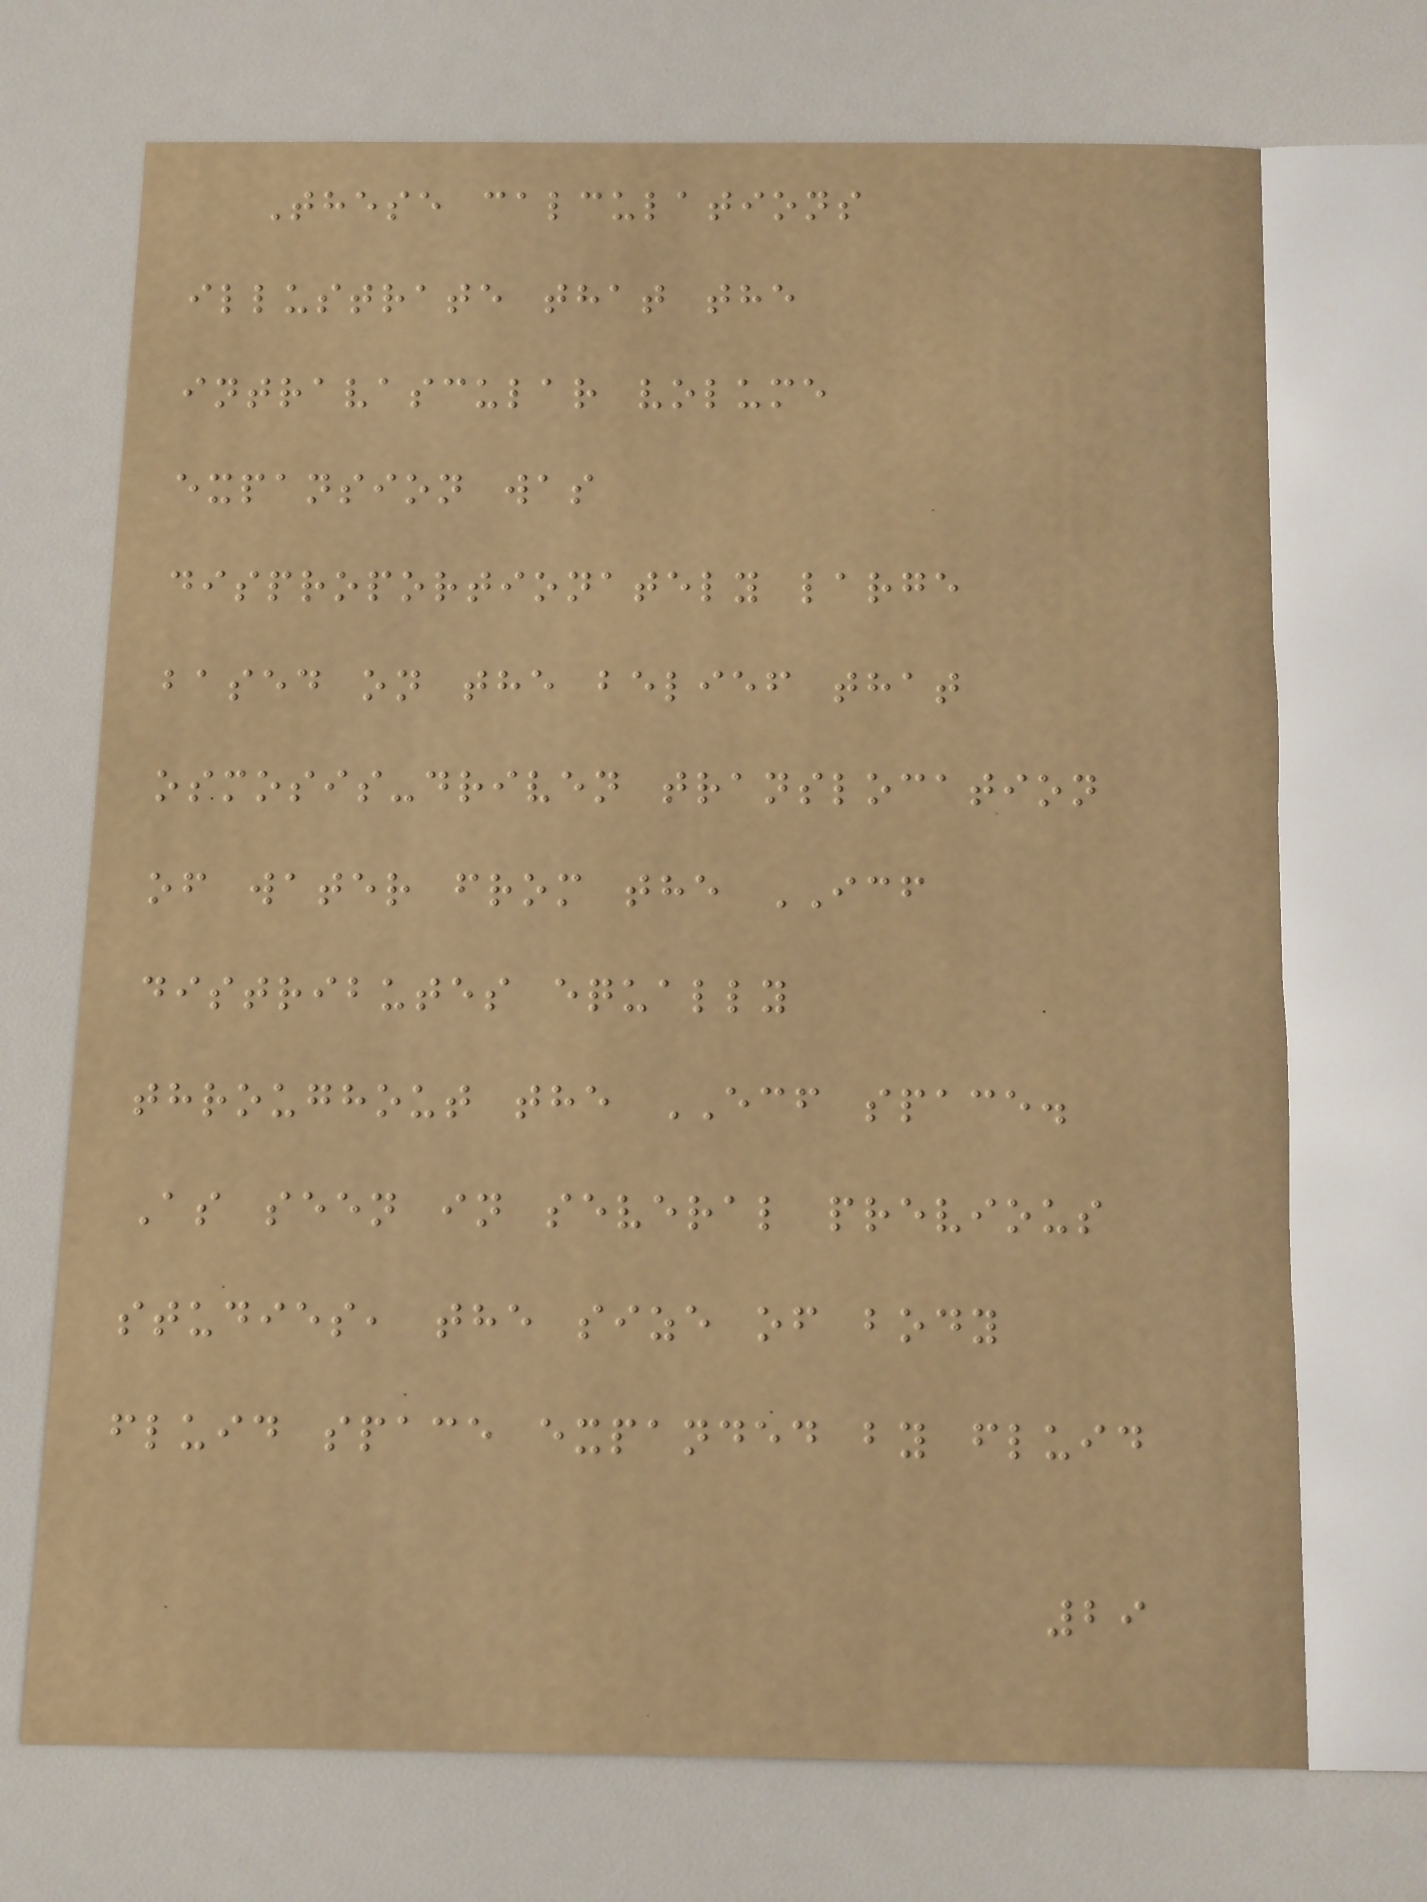These calculations
illustrate that the
intravascular volume
expansion was
disproportionately large
based on the belief that
osmosis-driven translocation
of water from the ICF
distributes equally
throughout the ECF space.
As seen in several previous
studies, the size of body
fluid space expanded by fluid
29
